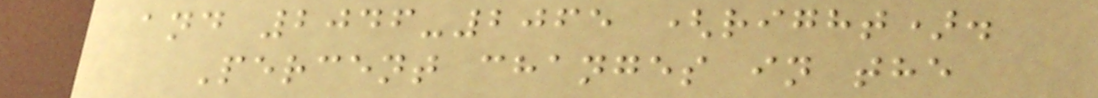and 2046-2065 (right).
Percent changes in the
